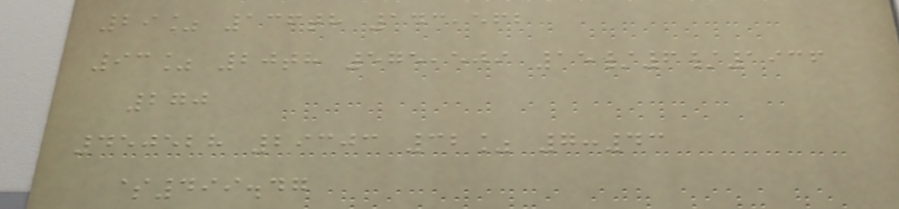29% 136th 143,562
93% 20th 575,509 15/6/1936
270
450528 29303 32% 7:43
$499.47
